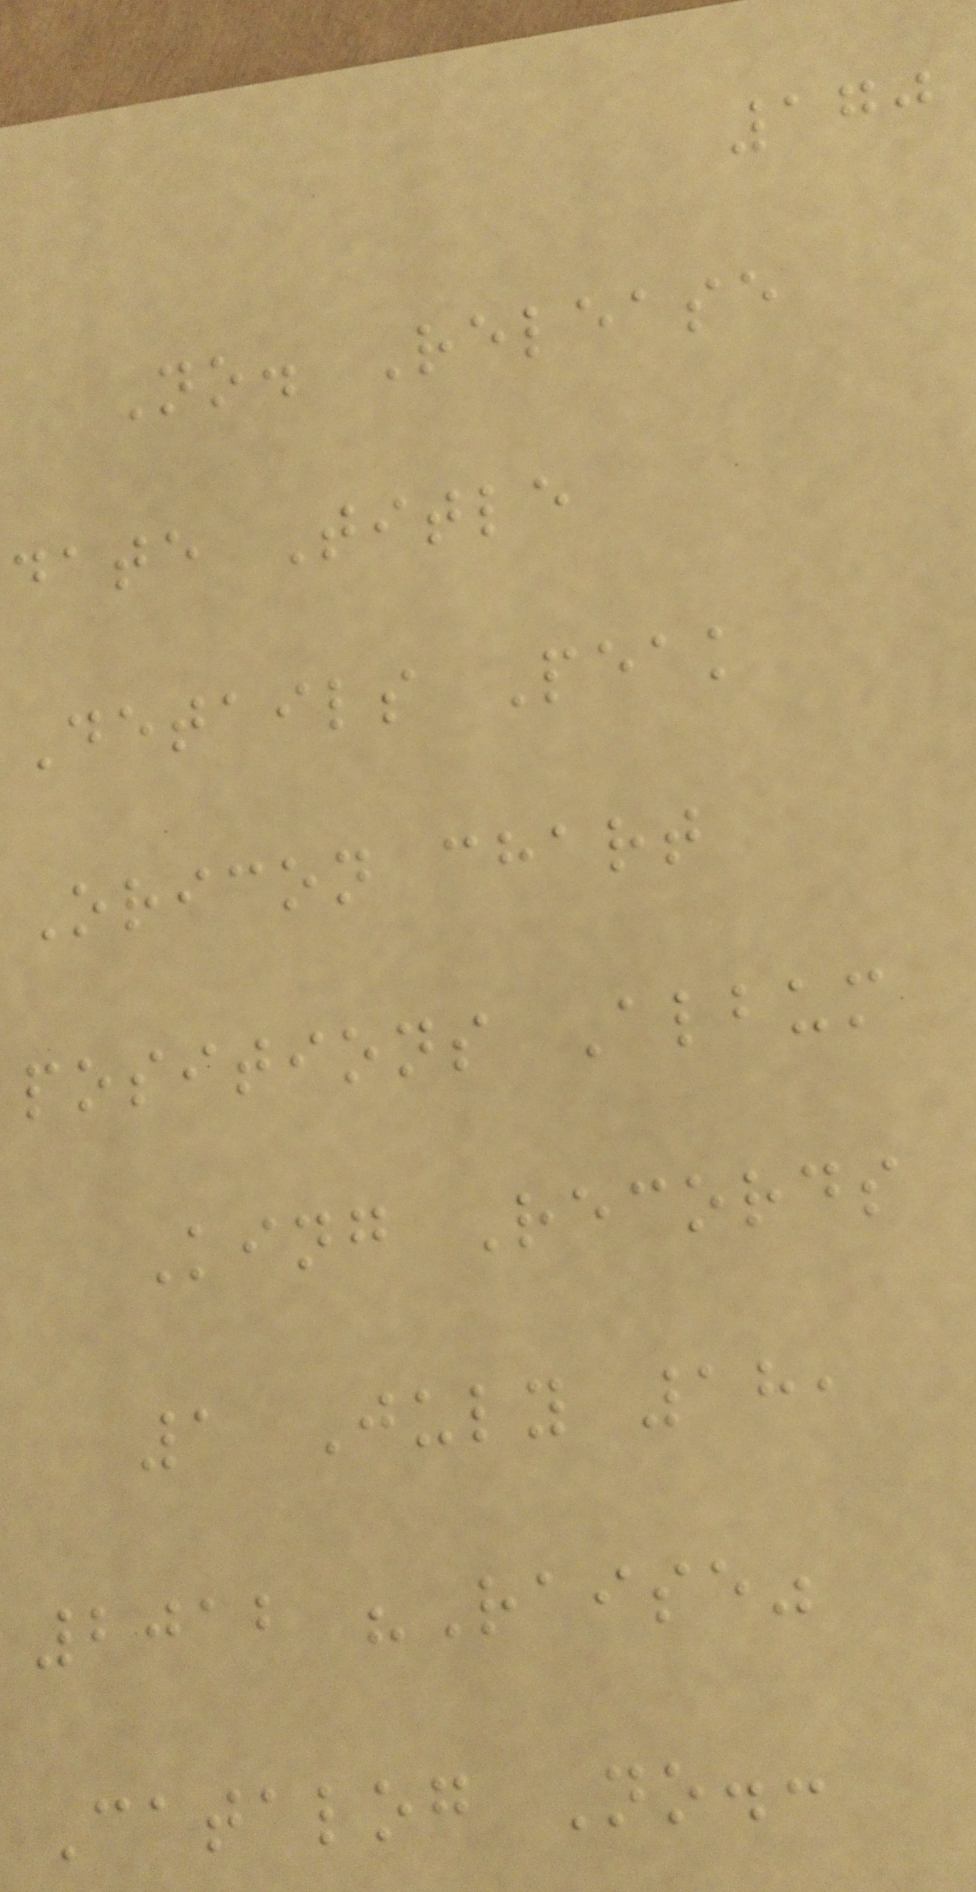170
No. Release
date Title
Details Peak
Oricon chart
positions Album
King Records
1 July 18,
2012 "Raise"
Catalog No.:
